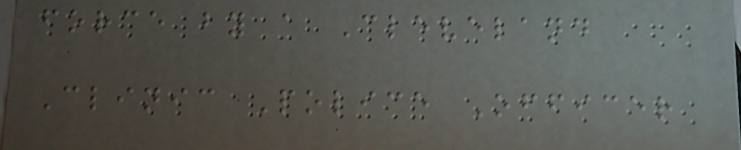force by a Cleveland
Clinic Police Officer
